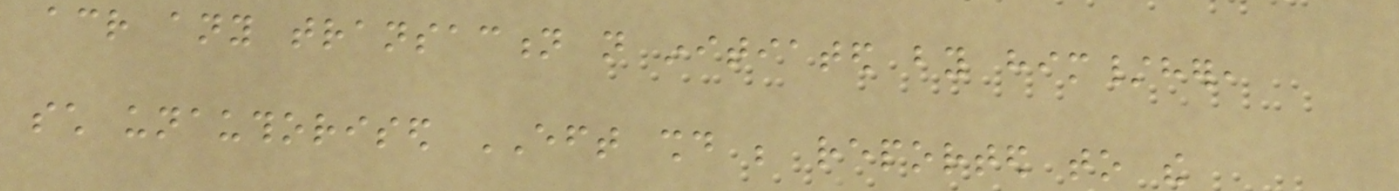across any transaction not initiated by him/her,
such unauthorised EFT should be reported to the
